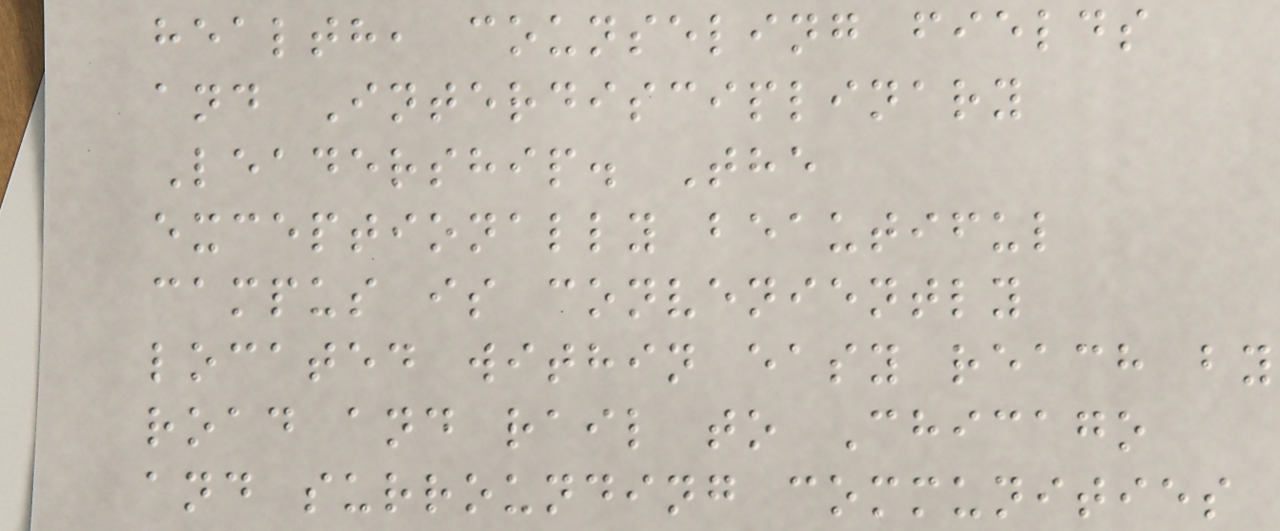health, counseling fields
and Interdisciplinary
Leadership. The
exceptionally beautiful
campus is conveniently
located within easy reach by
road and rail to Chicago
and surrounding communities
